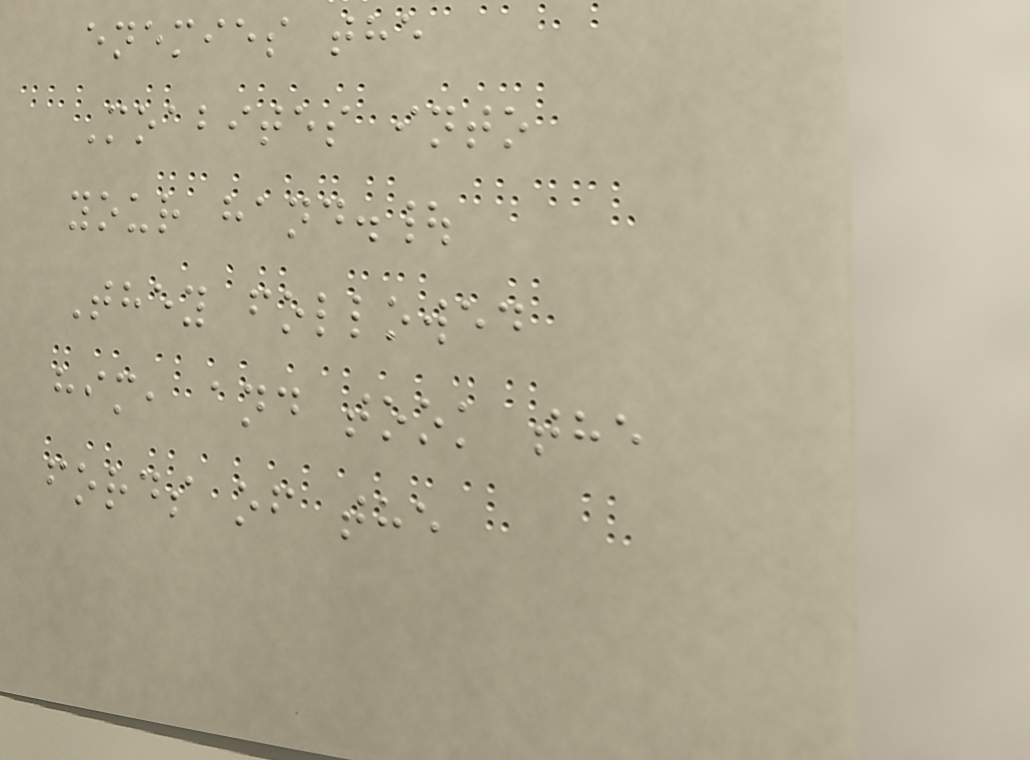enemies the
Moabites into
your hand.|
They followed
him, and took the
fords of the
